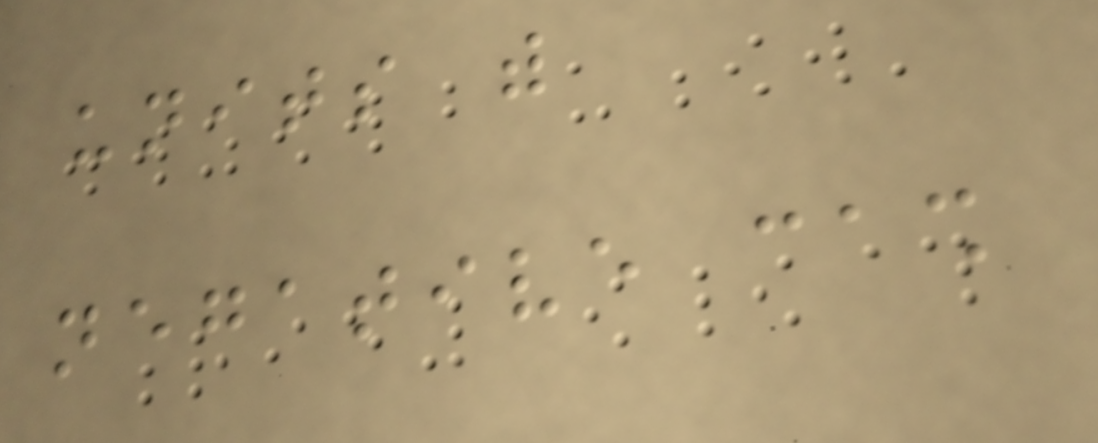units with
negative cash
